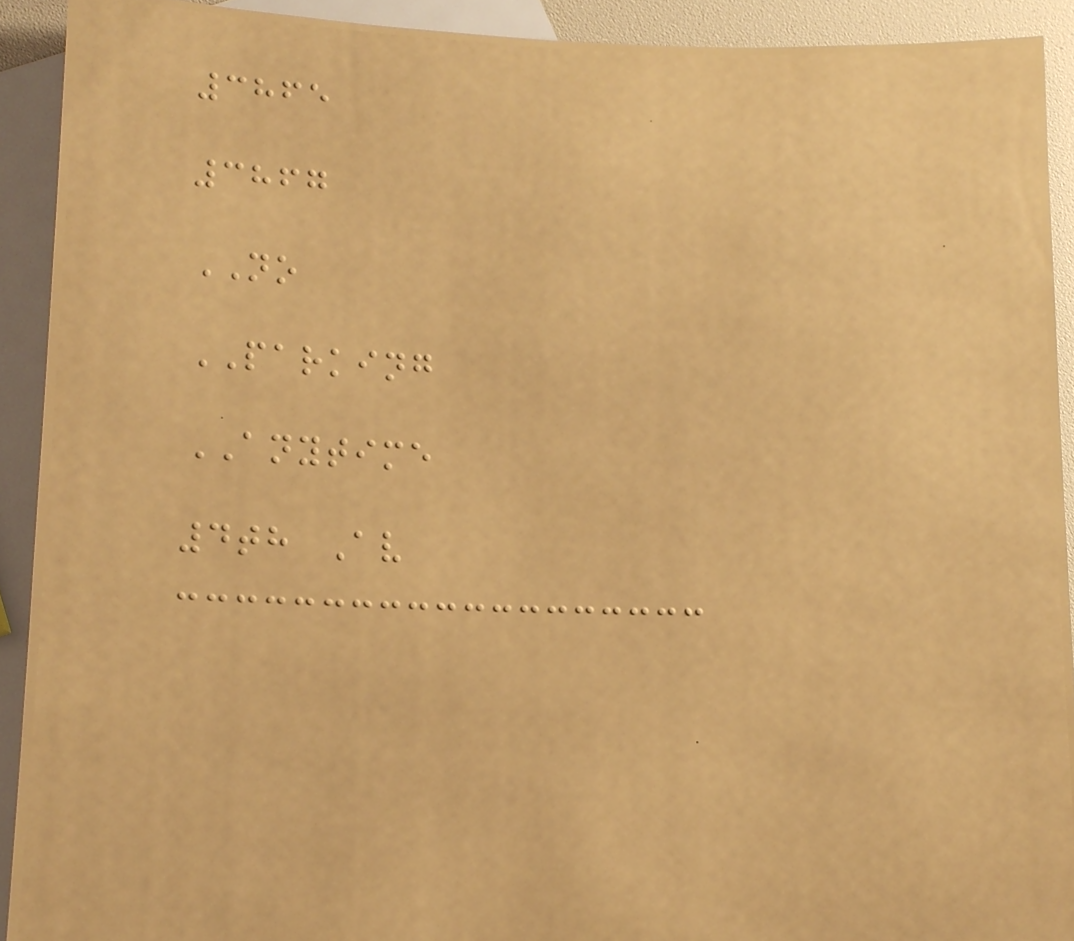3865
3867
NO
PARKING
ANYTIME
4th Av
